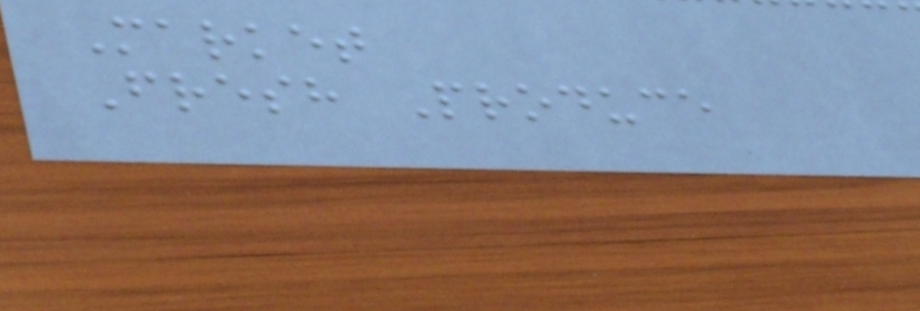Market
Fresh Produce
